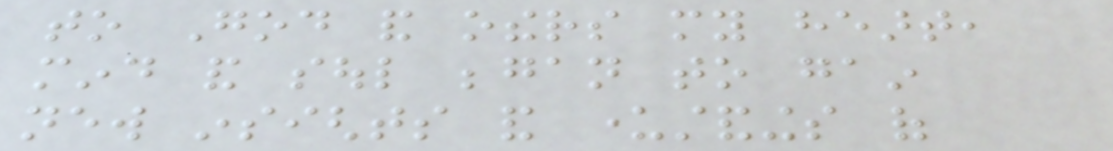to God and others my heart,
mind and soul began to gain
new insights and understandings of
